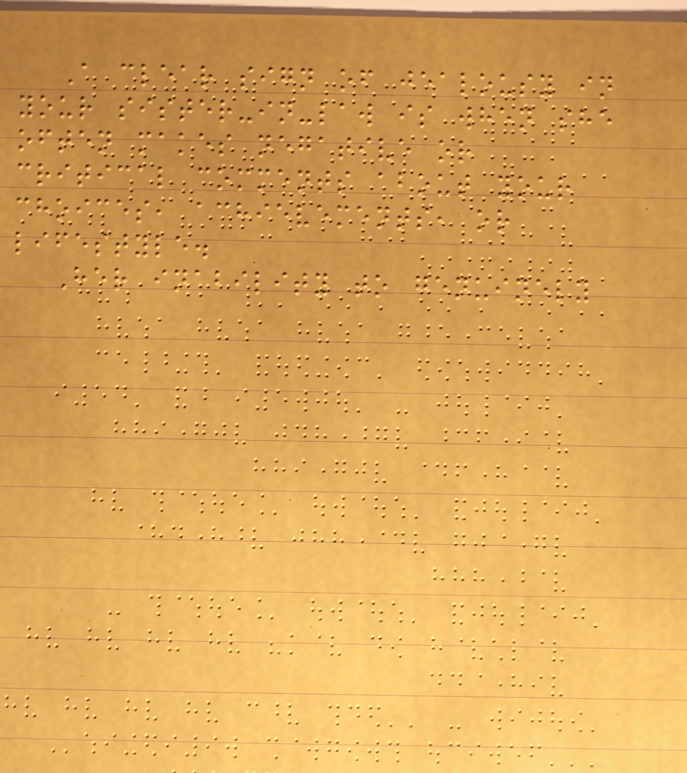A clear sign of jealousy in
your sister-in-law is when she
often makes negative or
critical comments about your
choices, achievements, or
lifestyle.
Her inability to genuinely
